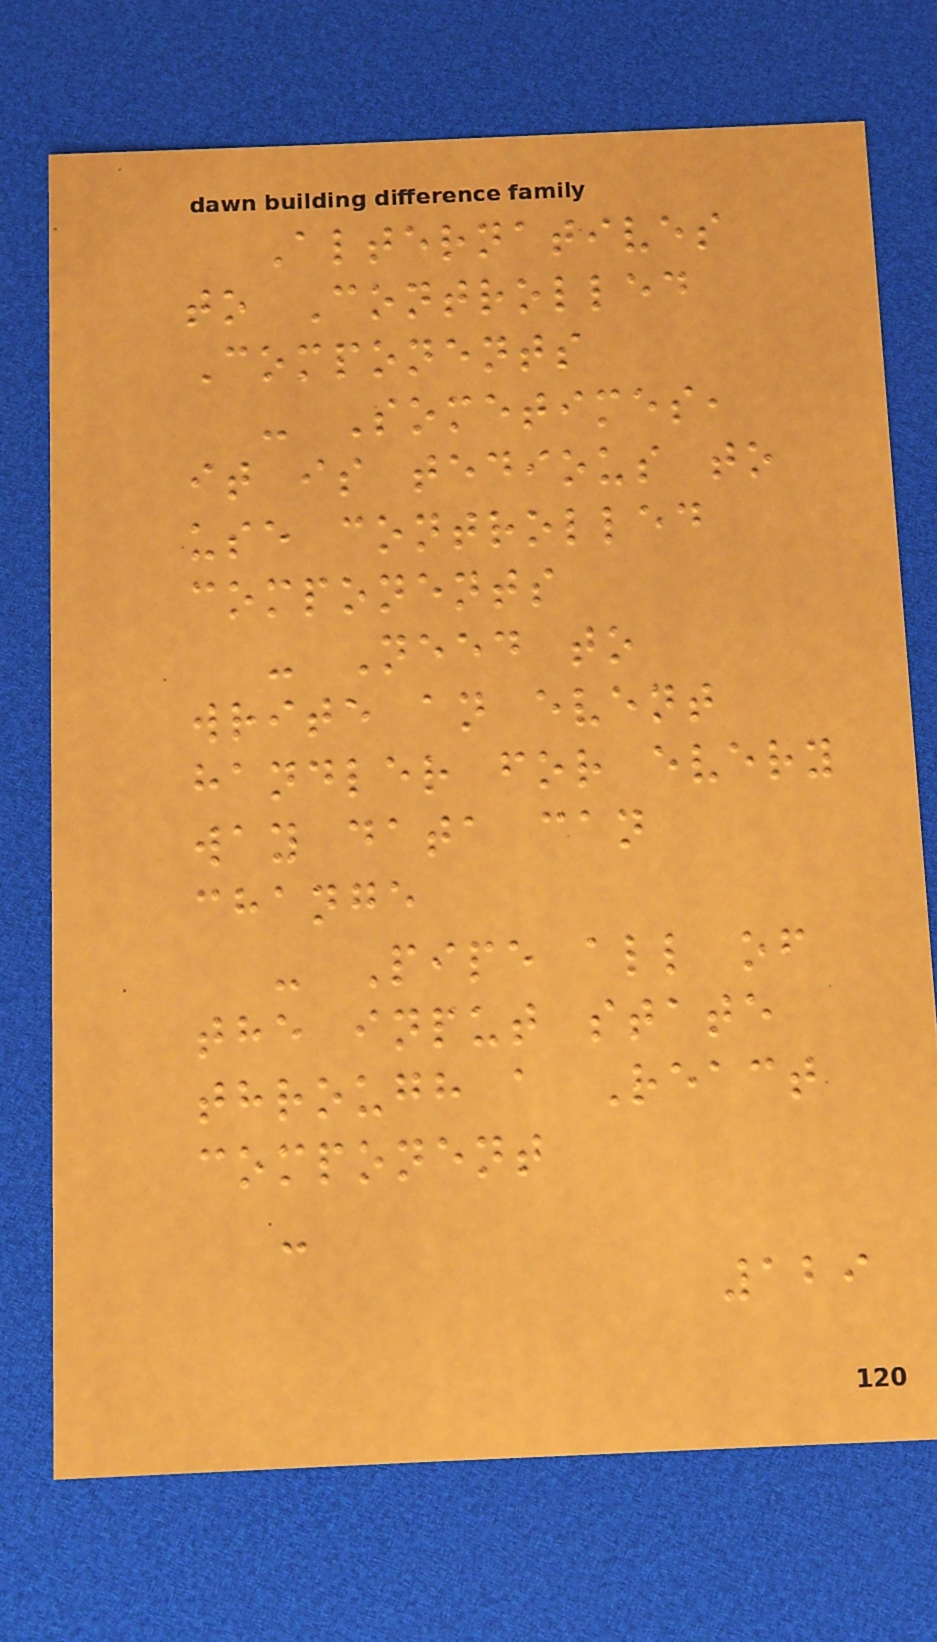Alternatives
to Controlled
Components
- Sometimes,
it is tedious to
use controlled
components
- Need to
write an event
handler for every
way data can
change
- Pipe all of
the input state
through a React
component
-
129
